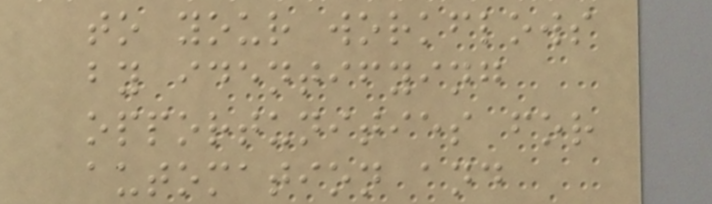to your workflows
by identifying
opportunities for
automation and
